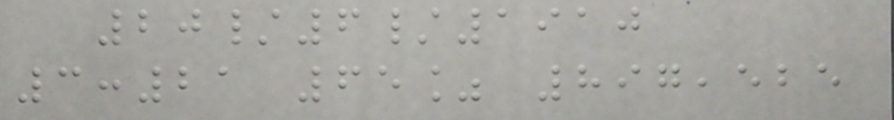20/6/1910
3:21 65% 897,525
